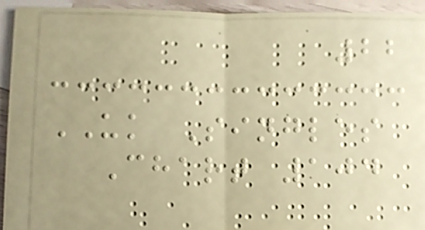22
UK Singles
Chart 104
